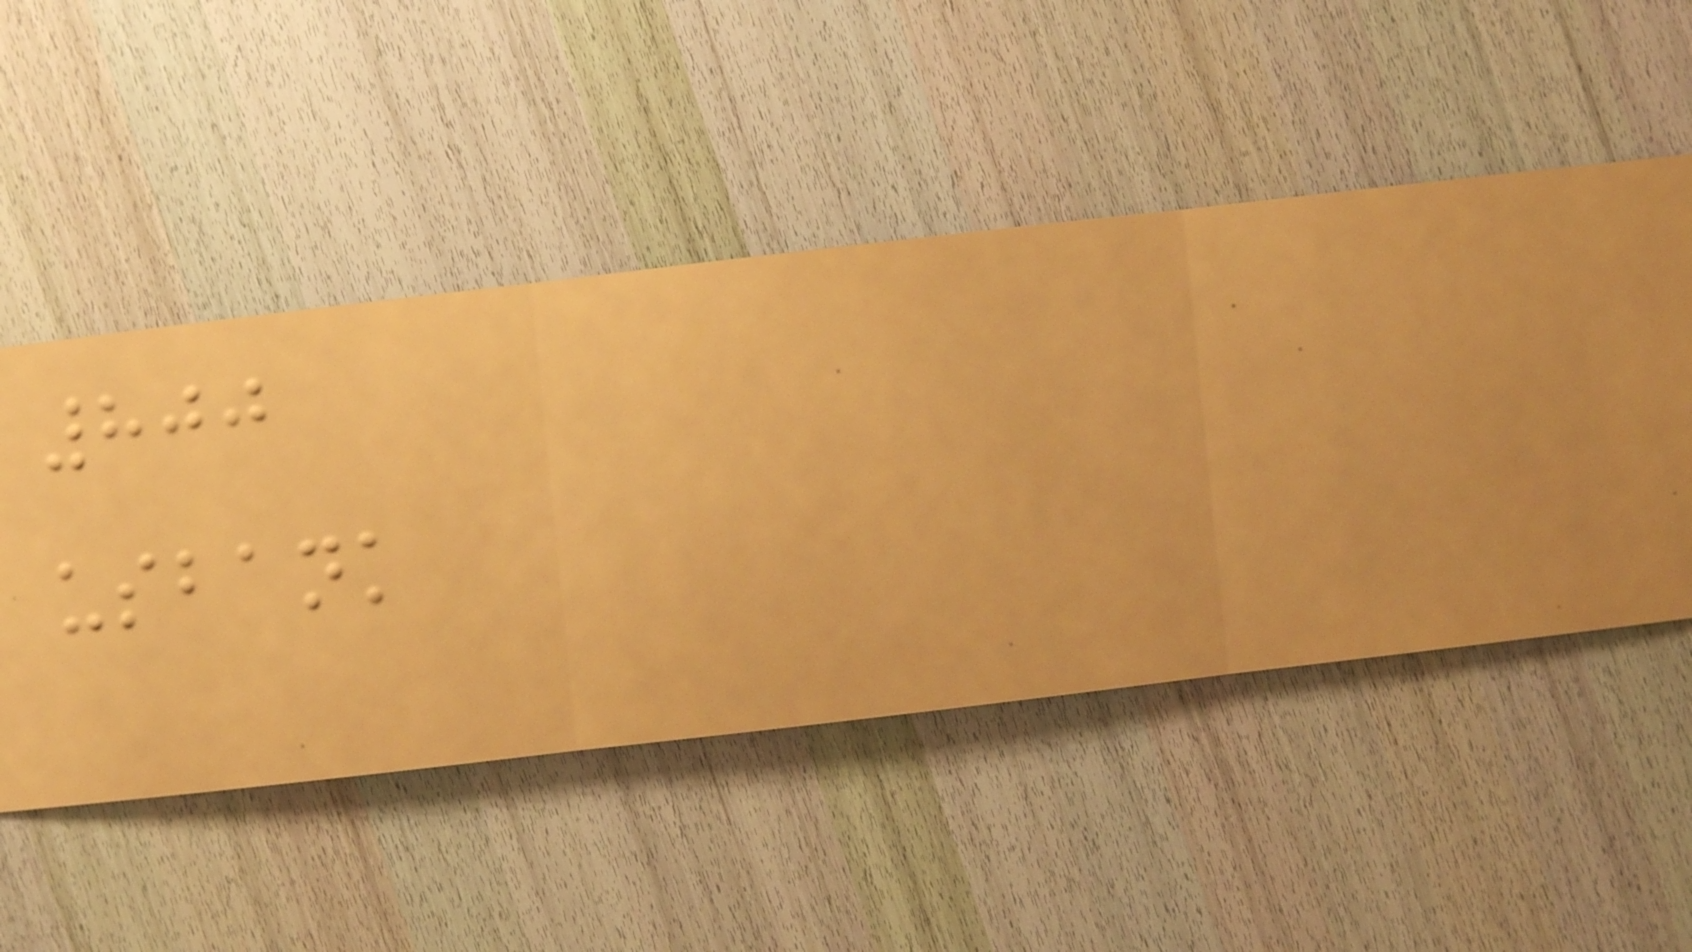800
usbank
